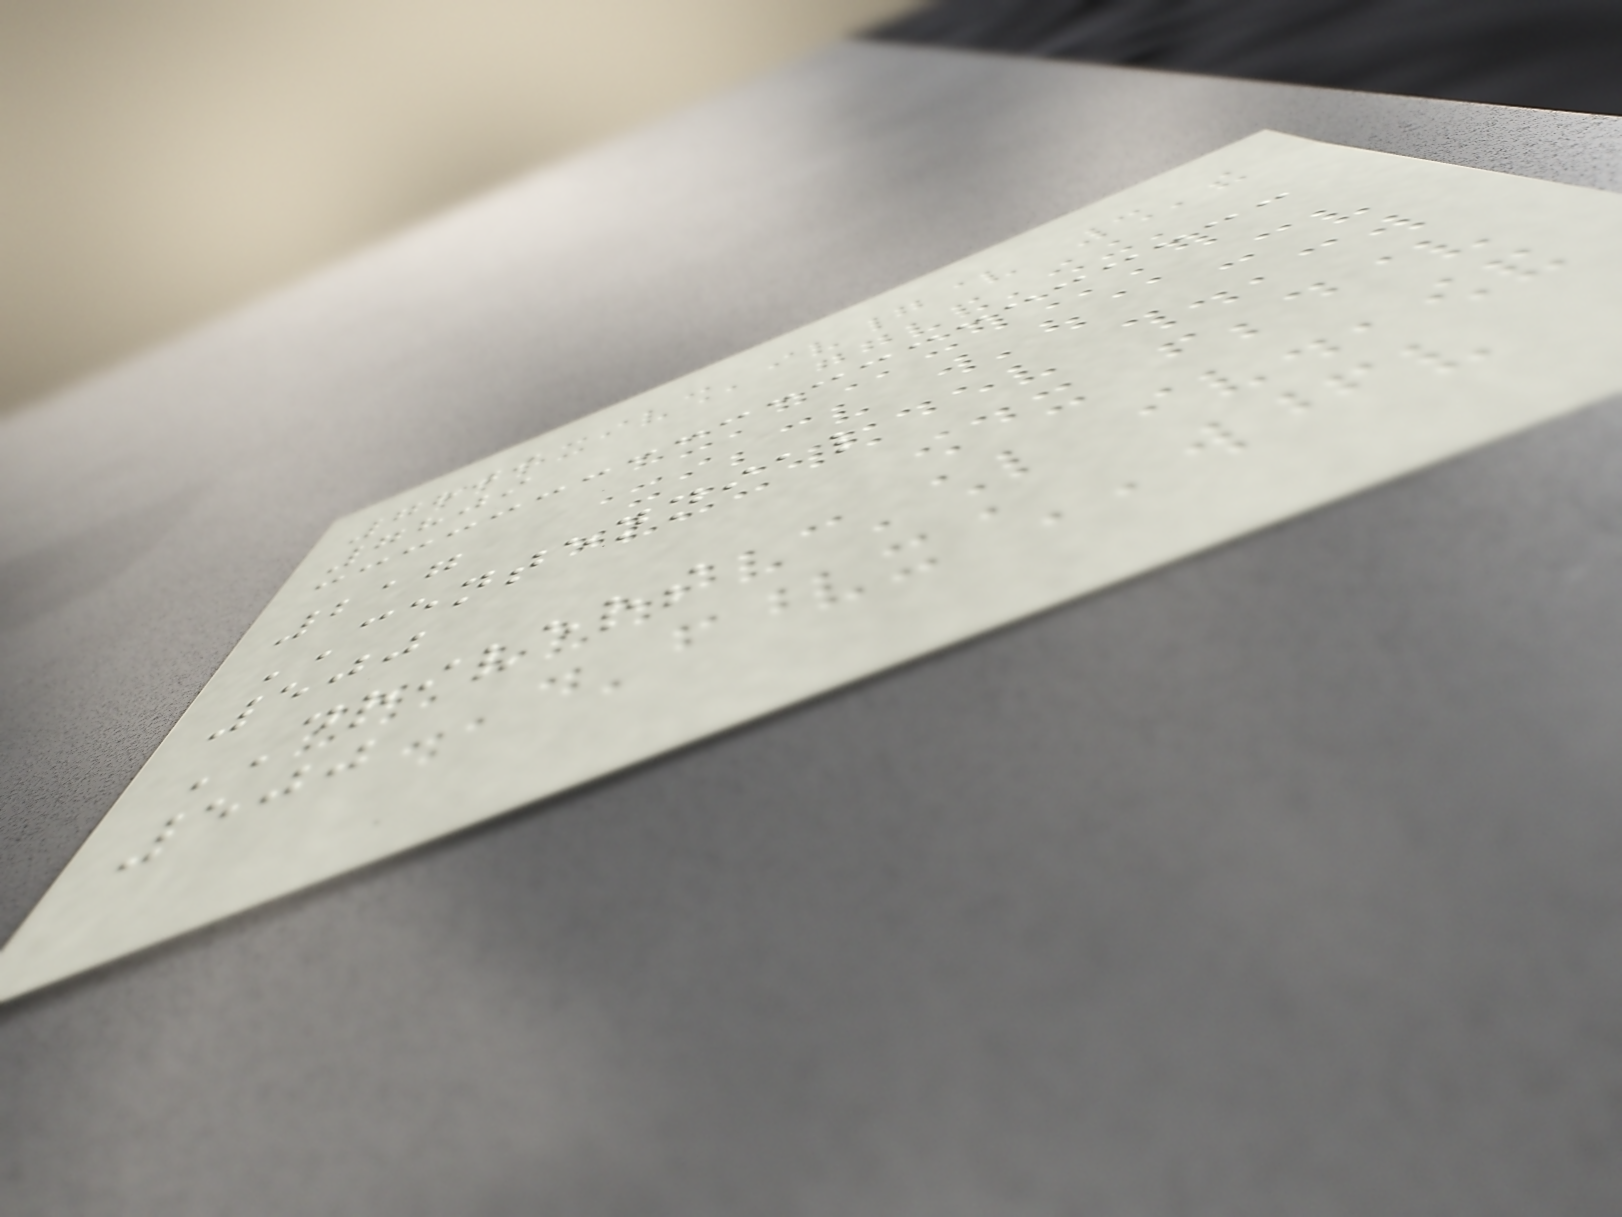7809
7809
217
CENTENNIAL
500
DRIVERS
500
